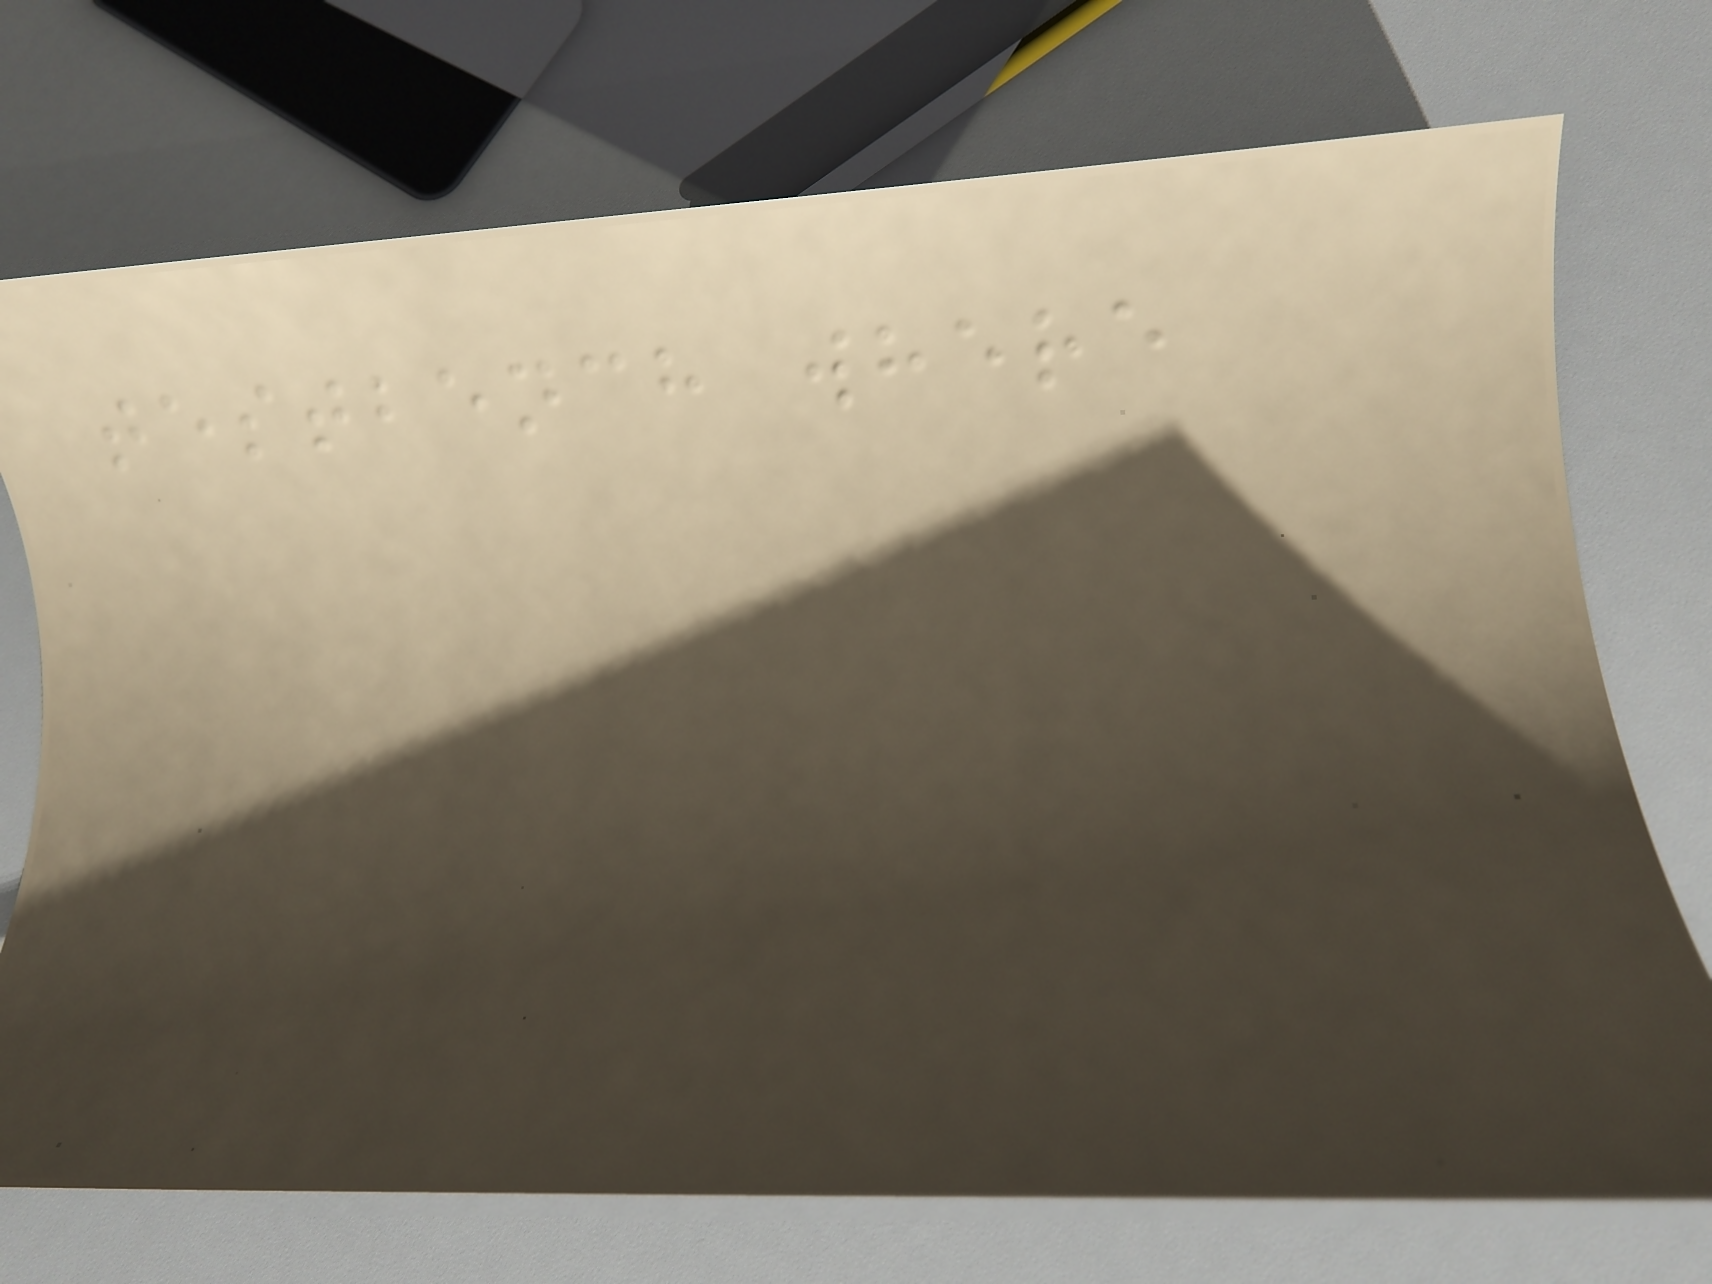testbench where
